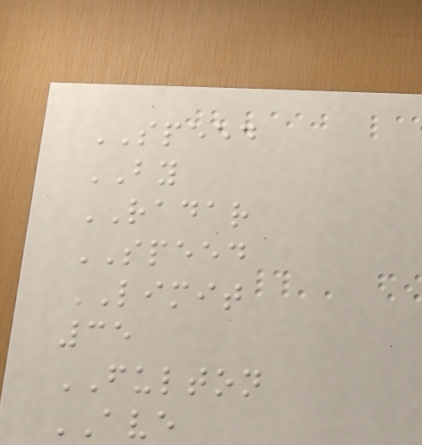SPEED
BY
RADAR
SPEED
LIMIT
35
FULTON
AVE
